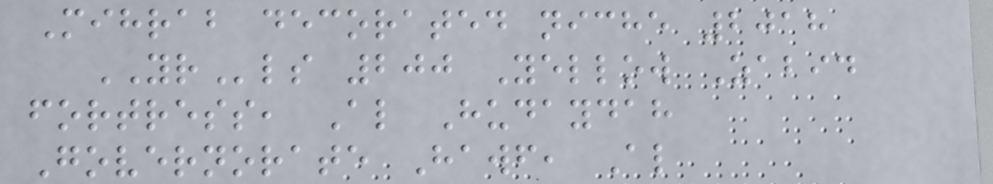Mihrab decorated niche 2018
YRls 200 Yellow Zabid
fortress, Al Hudaydah
Governorate Hawf, Al
